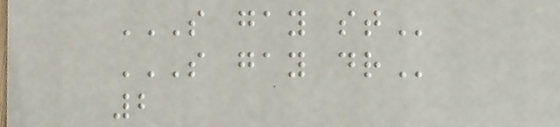S GAY ST
S GAY DR
2
